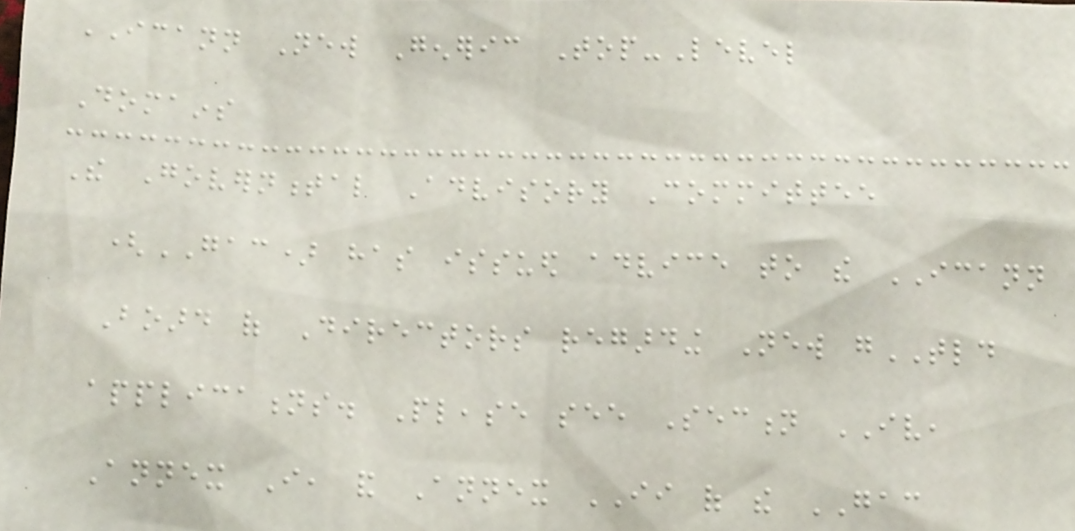ICANN New Generic Top-Level
Domains
The Governmental Advisory Committee
(GAC) has issued advice to the ICANN
Board of Directors regarding New gTLD
applications. Please see Section IV,
Annex I, and Annex II of the GAC
